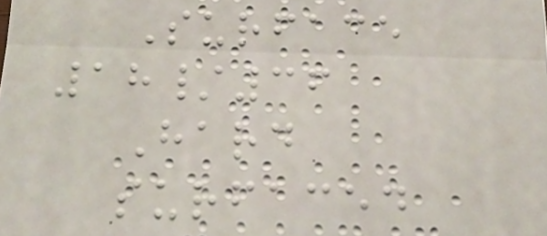Surface
18/36
Hard
surfaced
